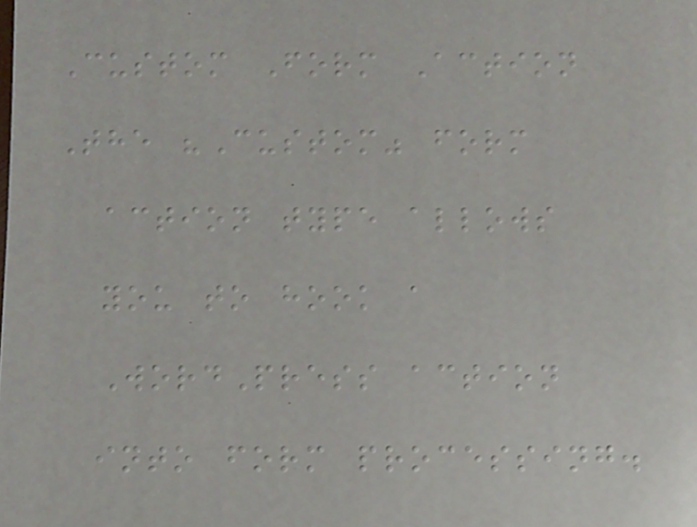Custom Form Action
The "Custom" form
action type allows
you to hook a
WordPress action
into form processing.
